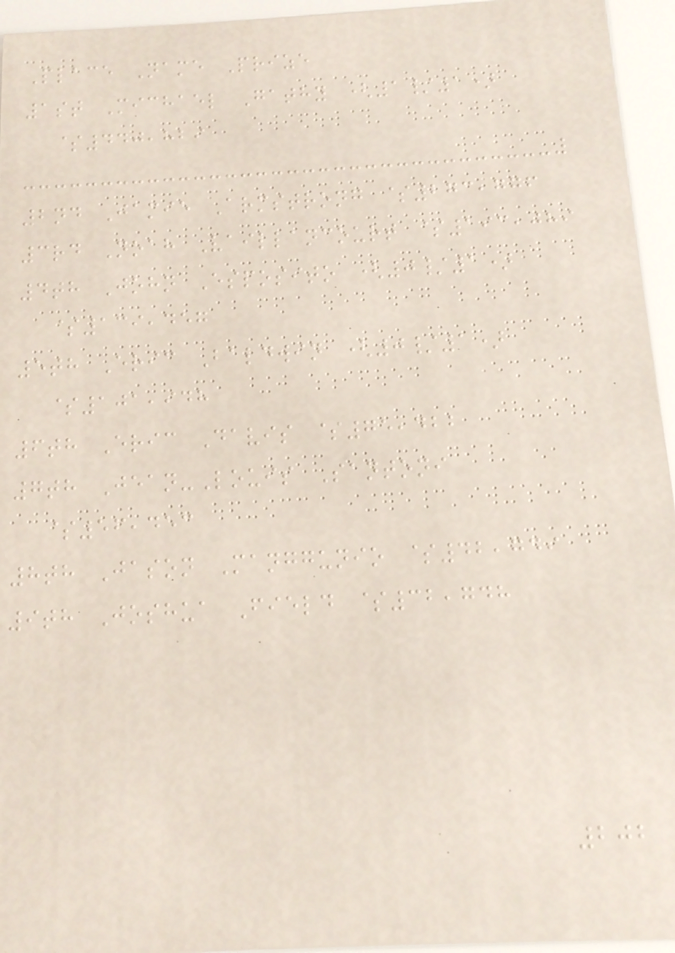Place Name Prize
1st Michael Gathy (1/1)
$440,829
2nd Jamie Armstrong $273,776
3rd Noah Vaillancourt $193,089
4th John Esposito (0/1)
$139,457
5th Eric Baldwin (0/1)
$101,948
6th Eric Davis $75,422
7th Jean-Louis Santoni
$56,453
8th Jason Manggunio $42,749
9th Joshua Field $32,748
202
